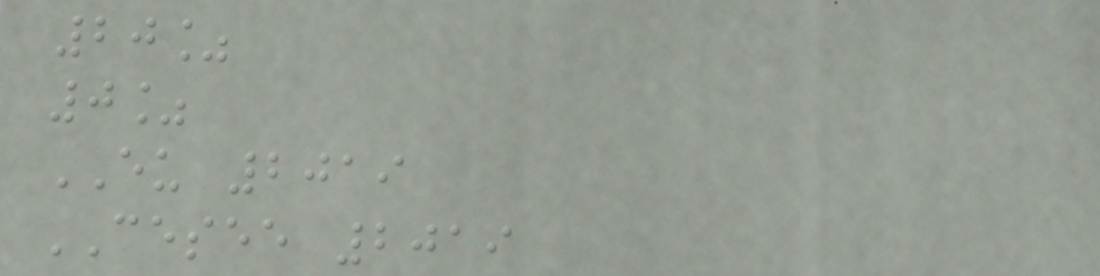20%
0%
EU 2019
CESEE 2019
